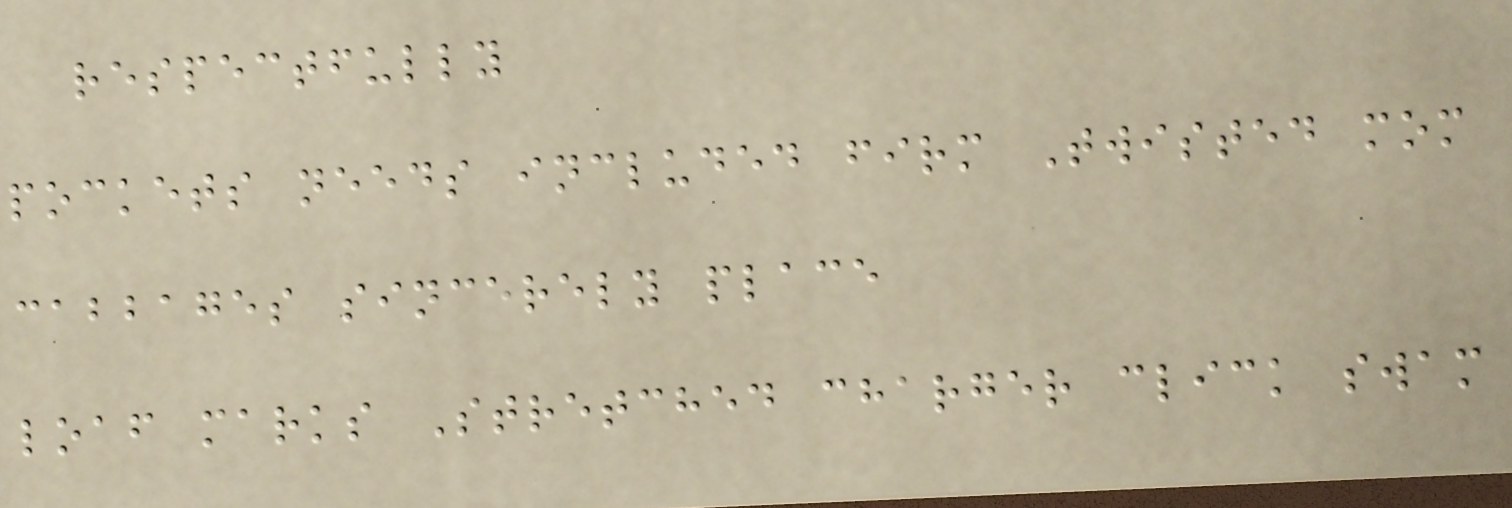respectfully
pockets needs included firm Twisted mom
cabbages sincerely place
loaf marks Stretched charger click swam
